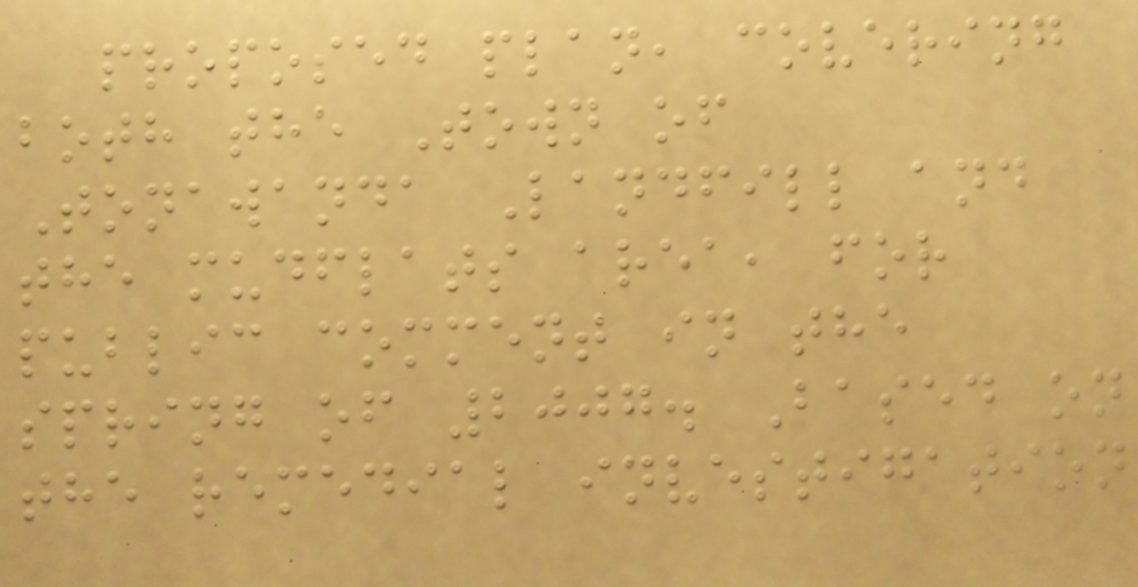proposed plan, covering
both the Town of
Tonawanda Landfill and
the mudflats area, for
public comment in the
spring of 2007. Based on
the remedial investigation
